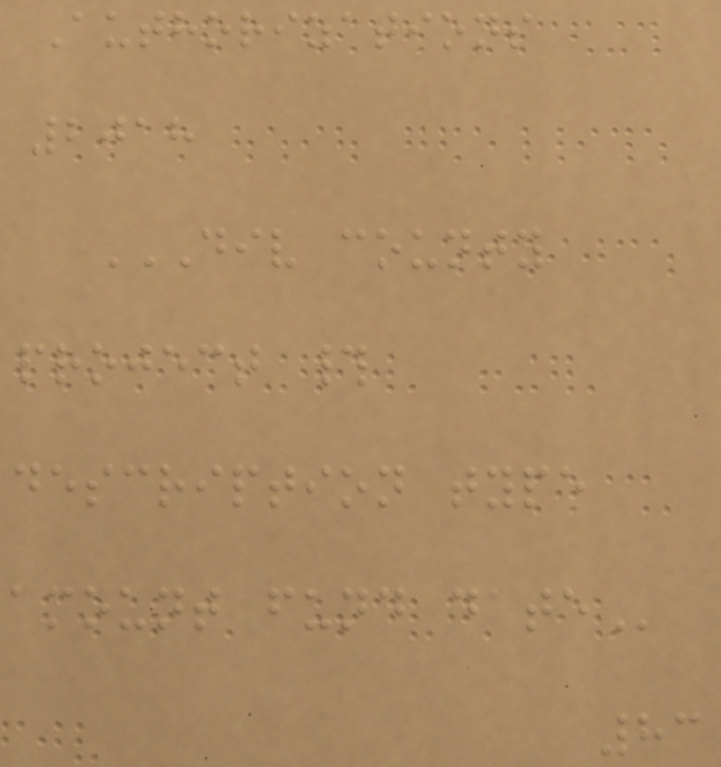Authorizations
2018
DIV COUNTY
PROJECT #
DESCRIPTION TYPE
AMOUNT FUND DATE
83
